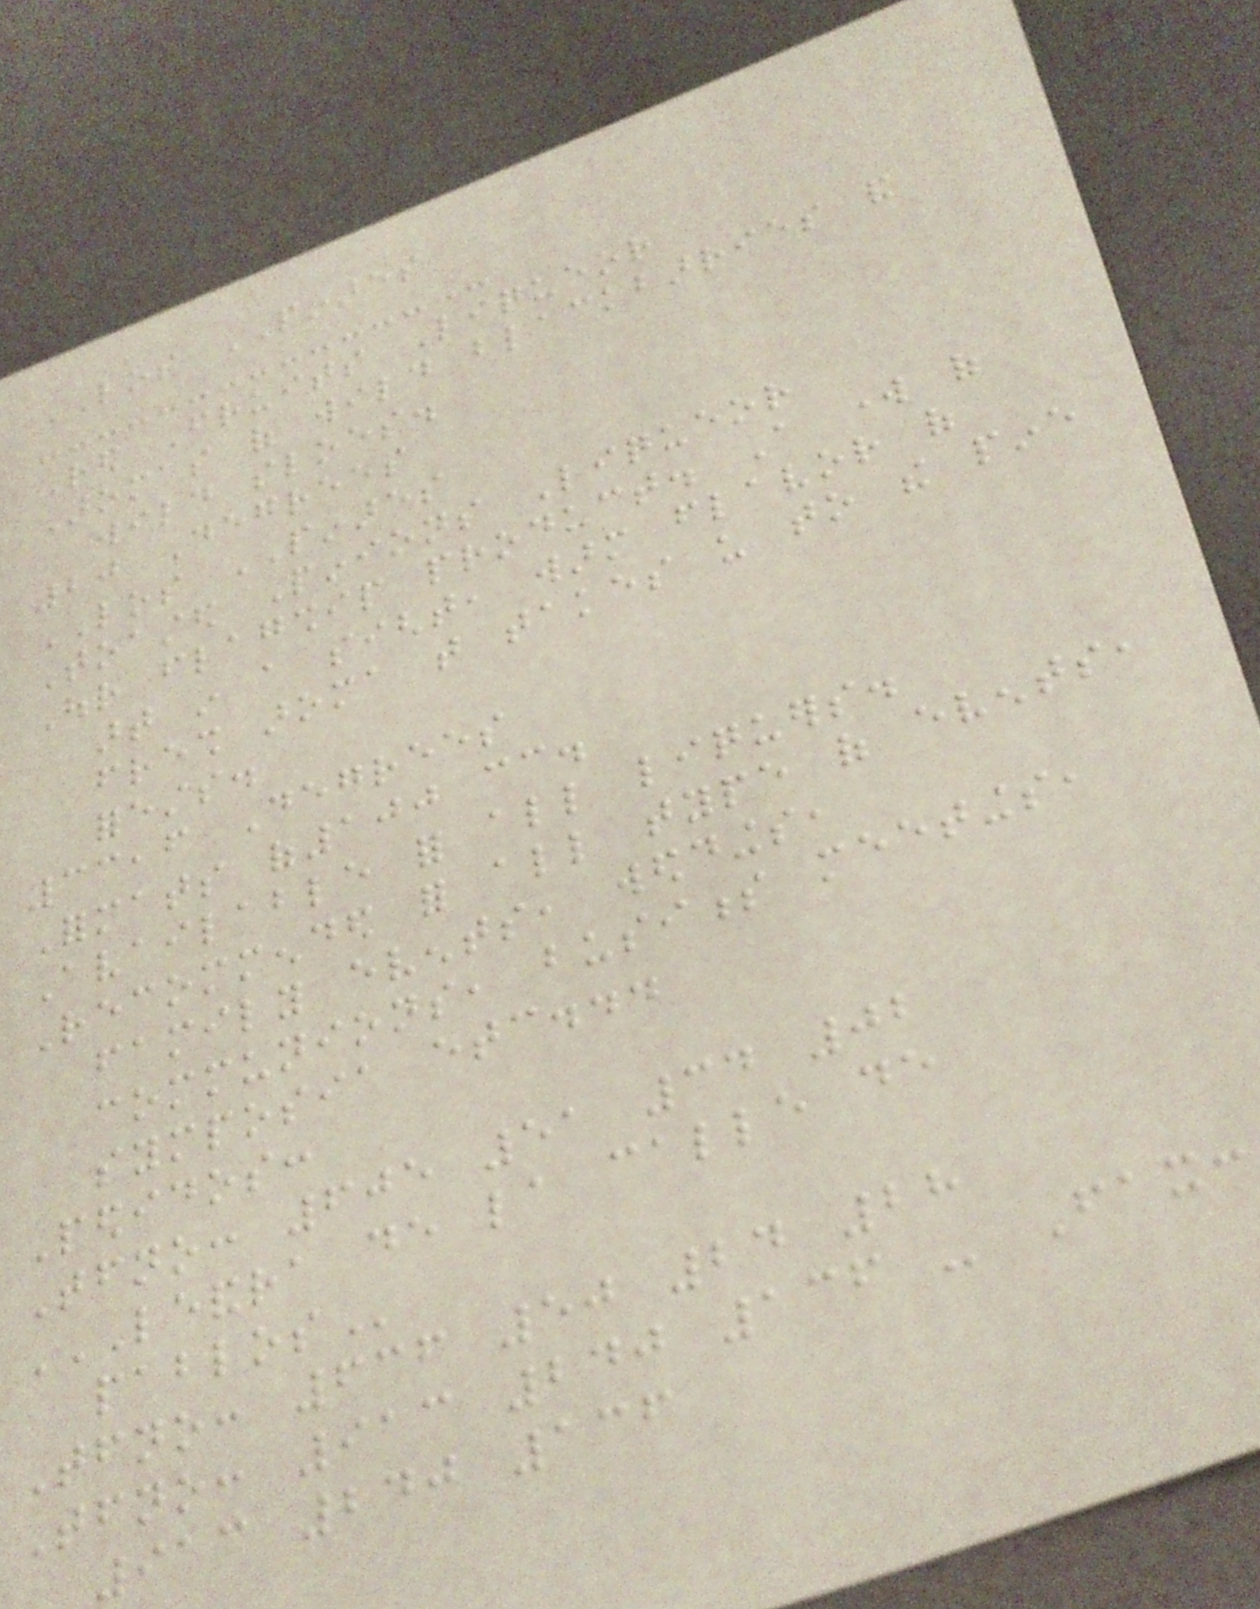LOS PINARES
Red Fruits Liqueor
Aromas of wild blackbarries and
wild sloes.
20 Degrees
LOS PINARES
Toasted Pinions Liqueor
Our flagship product. A work of
art in a sight, warm flavor of
fresh aroma that takes us to the pine
forests.
33,6 Degrees
Formats of100 cc.
Available for all liquers.
Recommended for all type of events,
family events, weddings,
communions, business meetings,
symposia etc...
Pedidos:
Tfno: 605 51 34 02
LEANDRA DE LA CALLE DE
PABLOS
Tfno: 636 50 24 28
Tfno: 913 240 136 - Fax:
913 240 136
